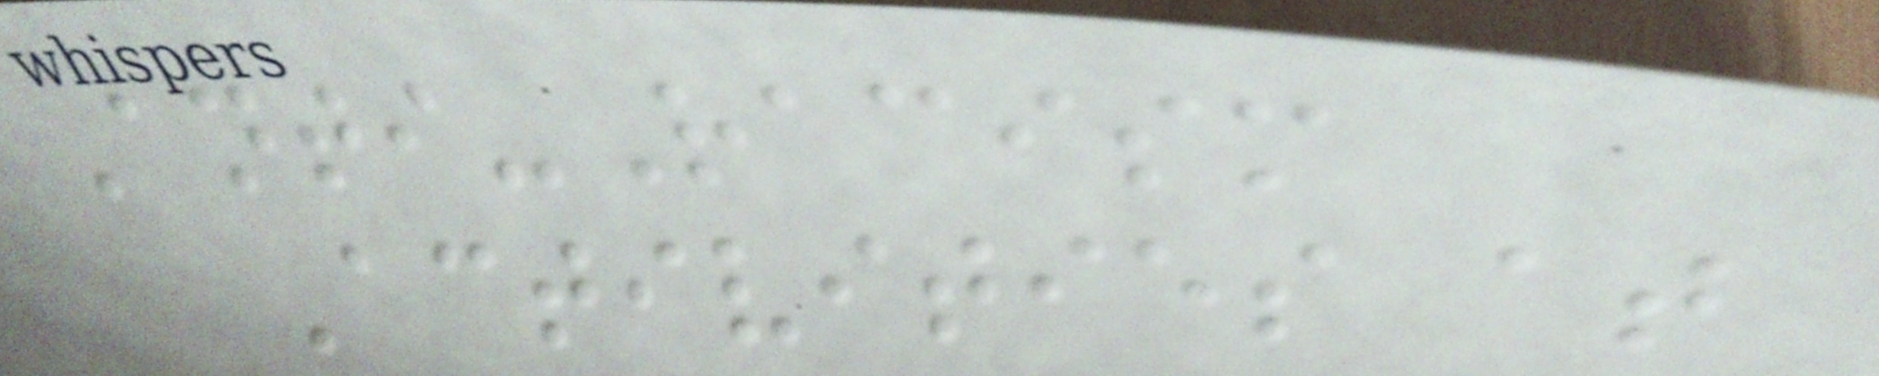Anti-Racism
Activities at
